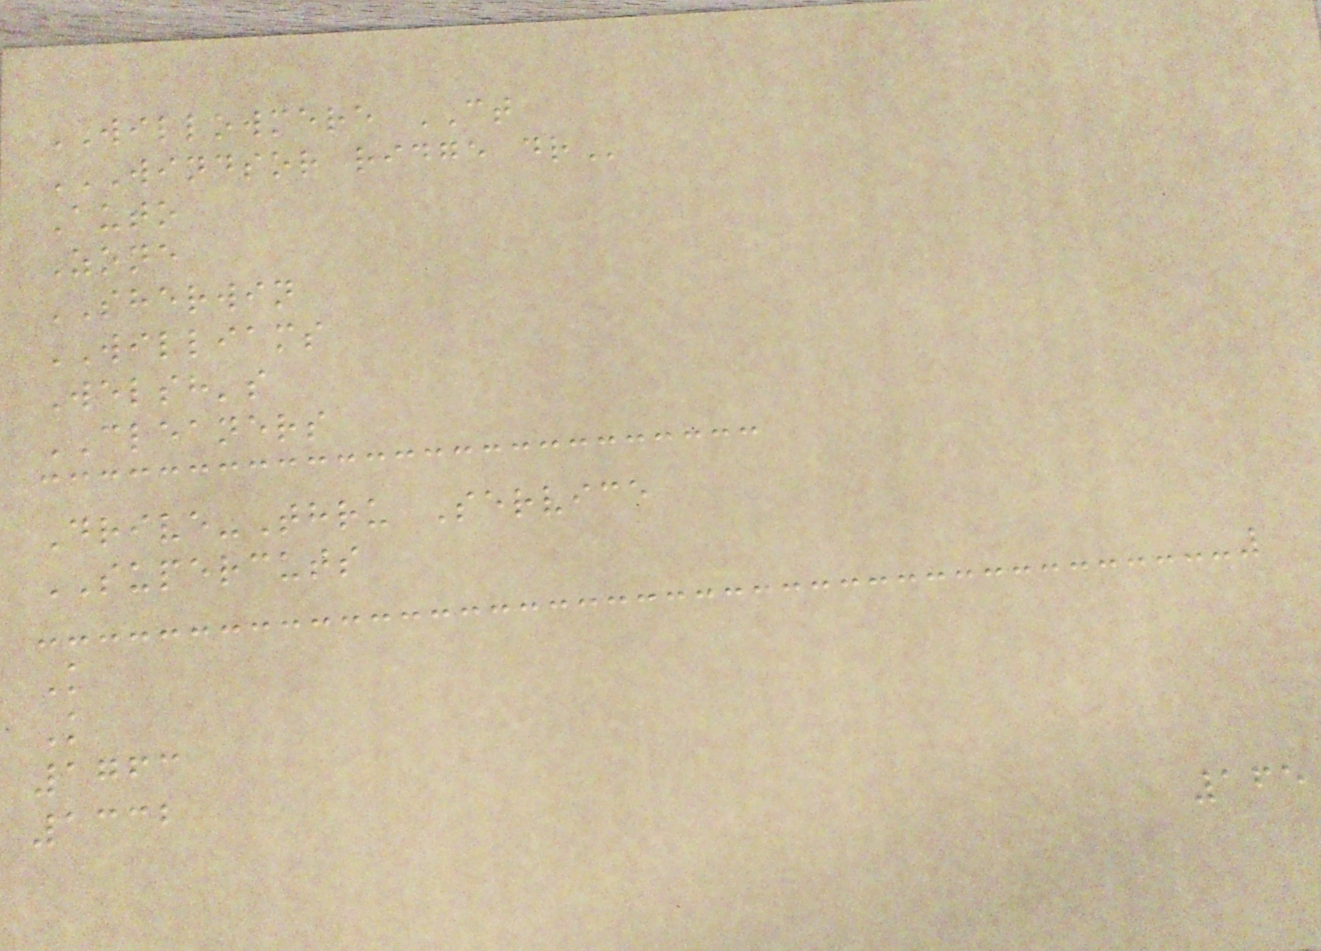WILLOWMERE CT
WINDSOR RIDGE DR
Auto
Zone
SHERWIN
WILLIAMS
Welsh's
CLEANERS
Drive-Thru Service
SUPERCUTS
K
K
1763
1332
165
